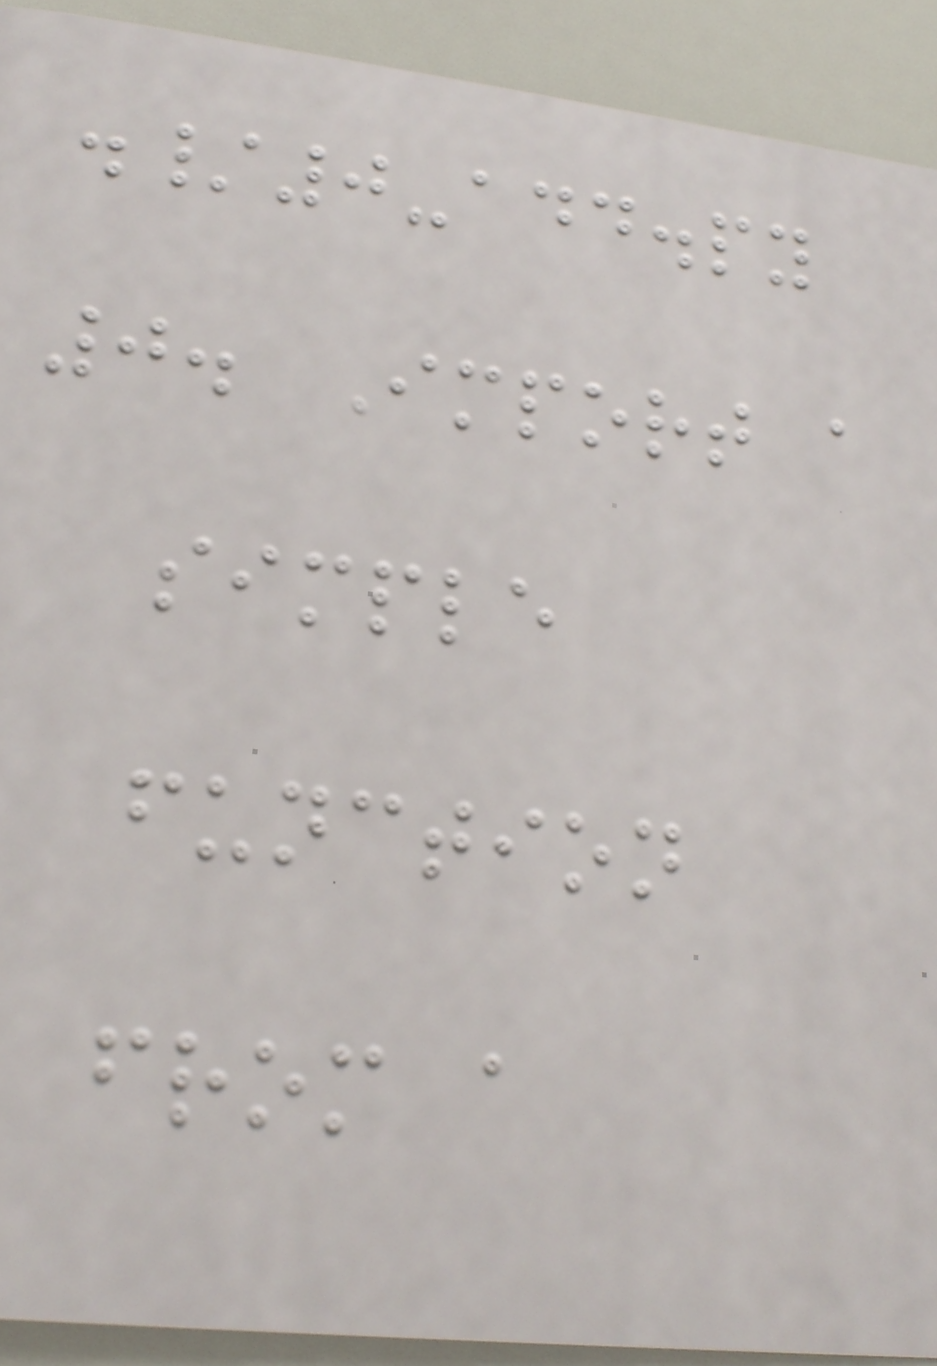./0-add.py
0. Import a
simple
function
from a
